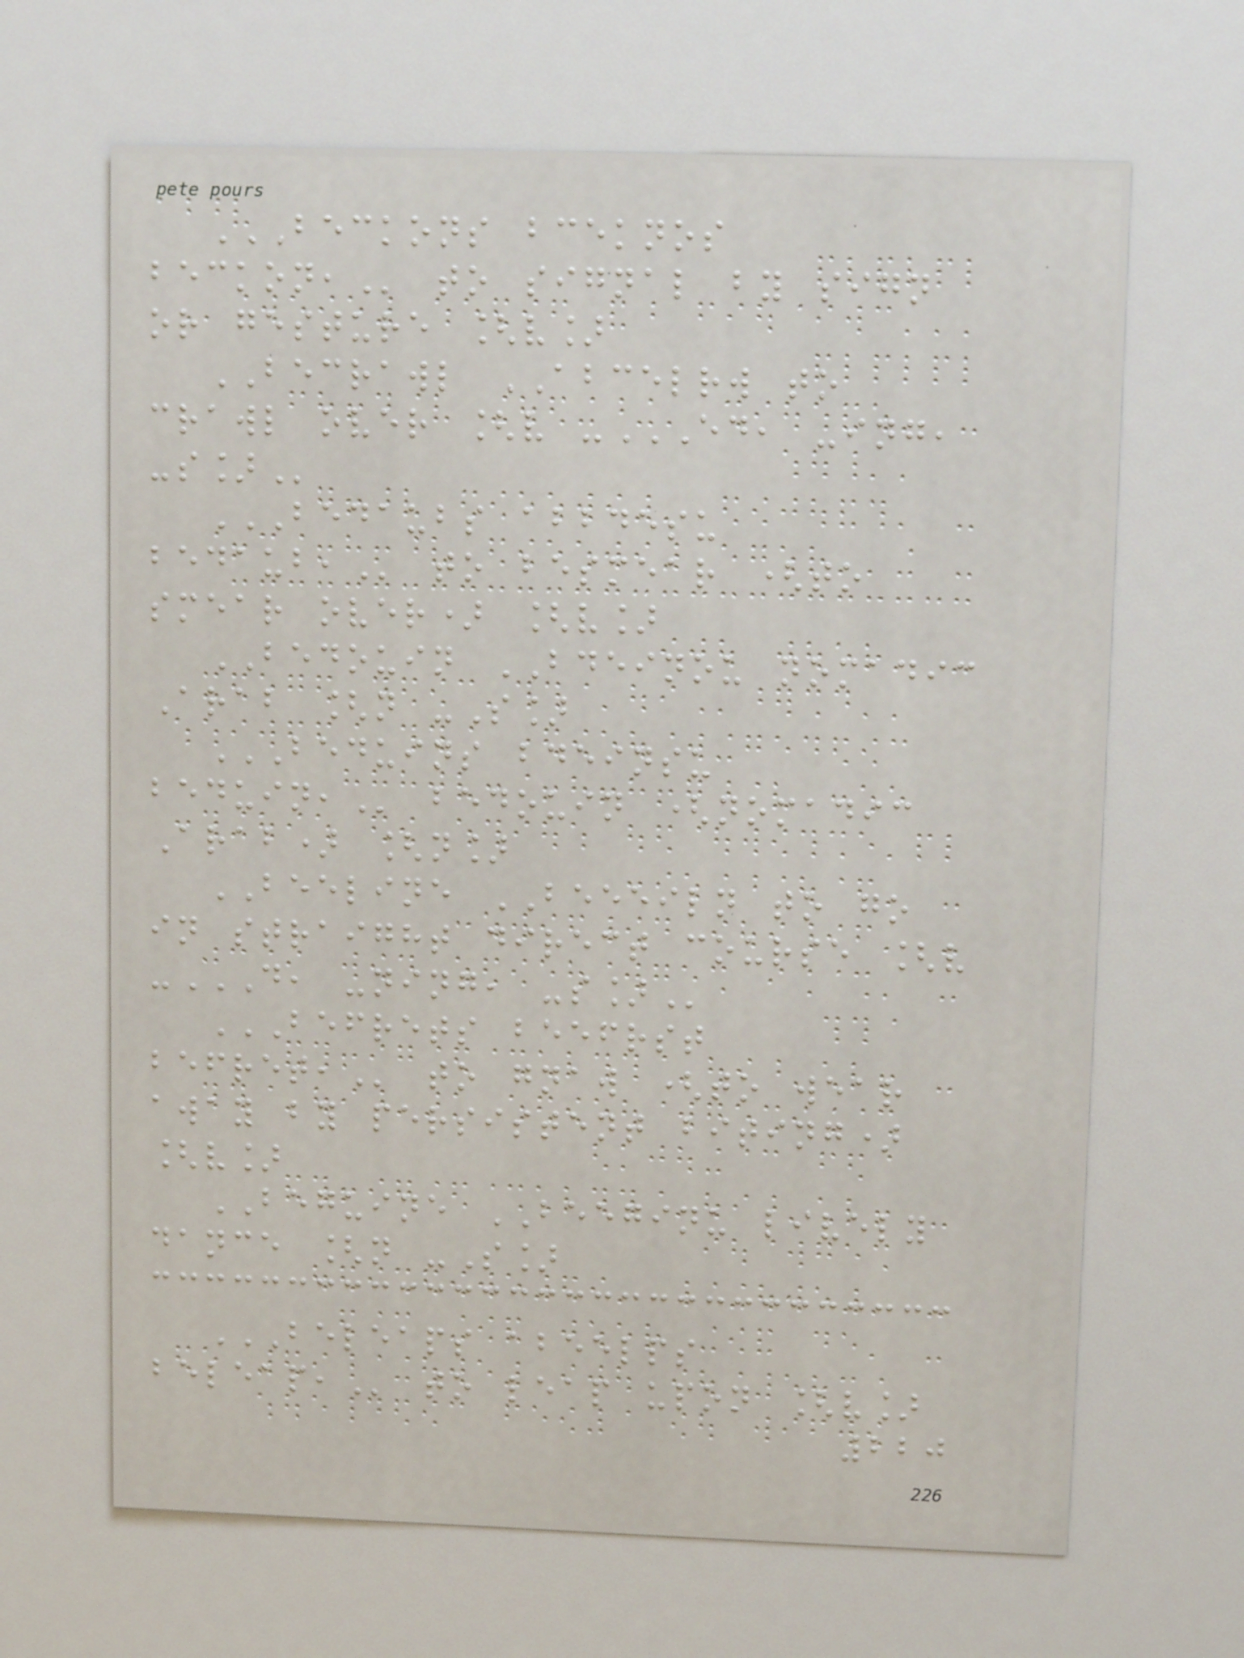BECKONS BCEKNOS
BECKON, to signal by sign
or gesture [v]
BECRAWL ABCELRW to
crawl over [v -ED, -ING,
-S]
BEDAUBS ABBDESU
BEDAUB, to besmear (to
smear over) [v]
BEDOUIN BDEINOU nomadic
Arab [n -S]
BEDUINS BDEINSU
BEDUIN, bedouin (nomadic
Arab) [n]
BEELINE BEEEILN to go
in straight direct course [v
-D, -NING, -S]
BEFRETS BEEFRST
BEFRET, to gnaw (to wear
away by persistent biting)
[v]
BEGUINE BEEGINU lively
dance [n -S]
BELEAPS ABEELPS
BELEAP, to leap upon [v]
220
